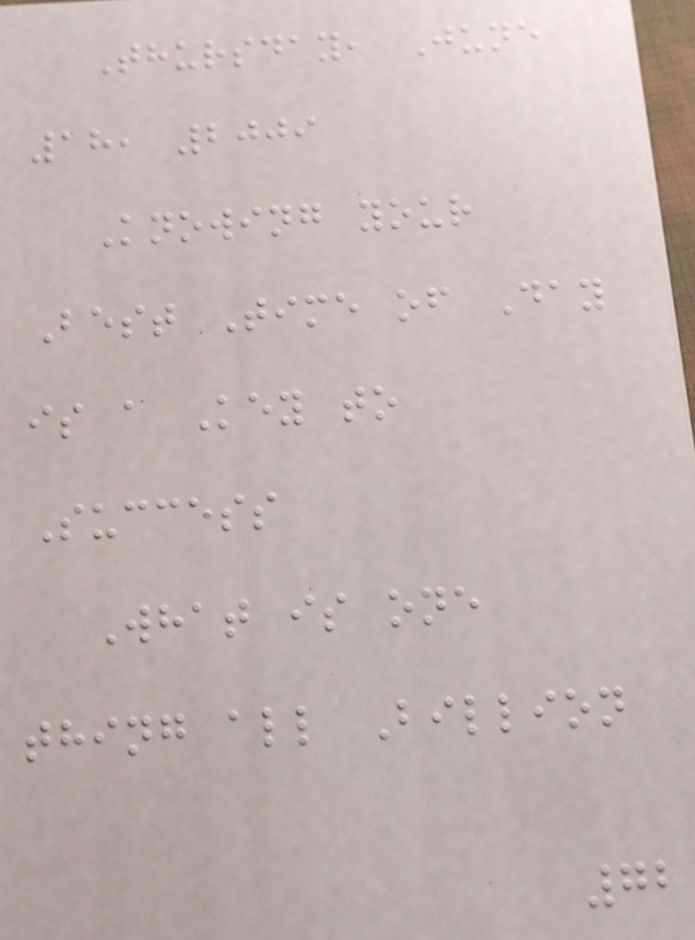Thursday, June
18, 2009
Knowing your
Best Time of Day
is a Key to
Success
What is one
thing all Billion
72
